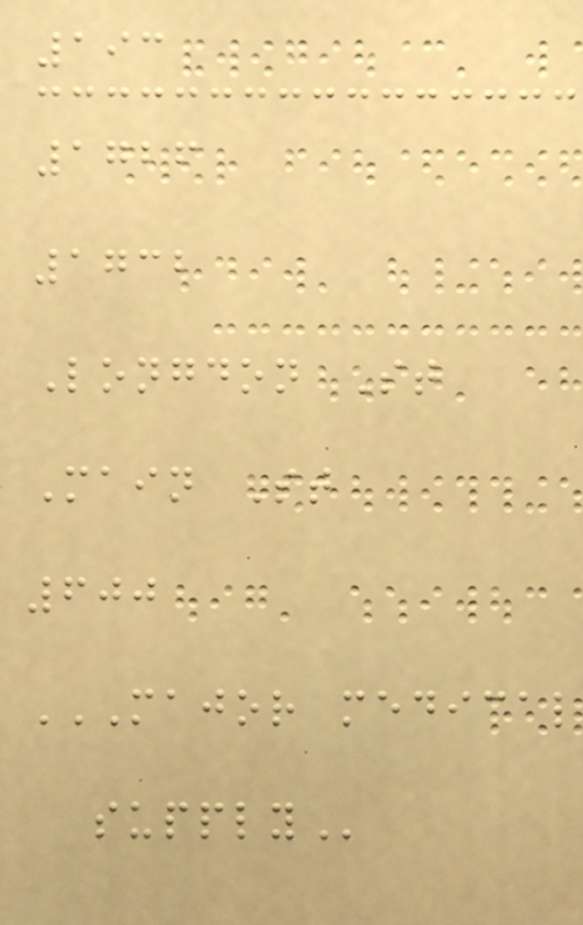193
1726
1732
Longdon St
Main St
600
MAJOR MEDICAL
SUPPLY
